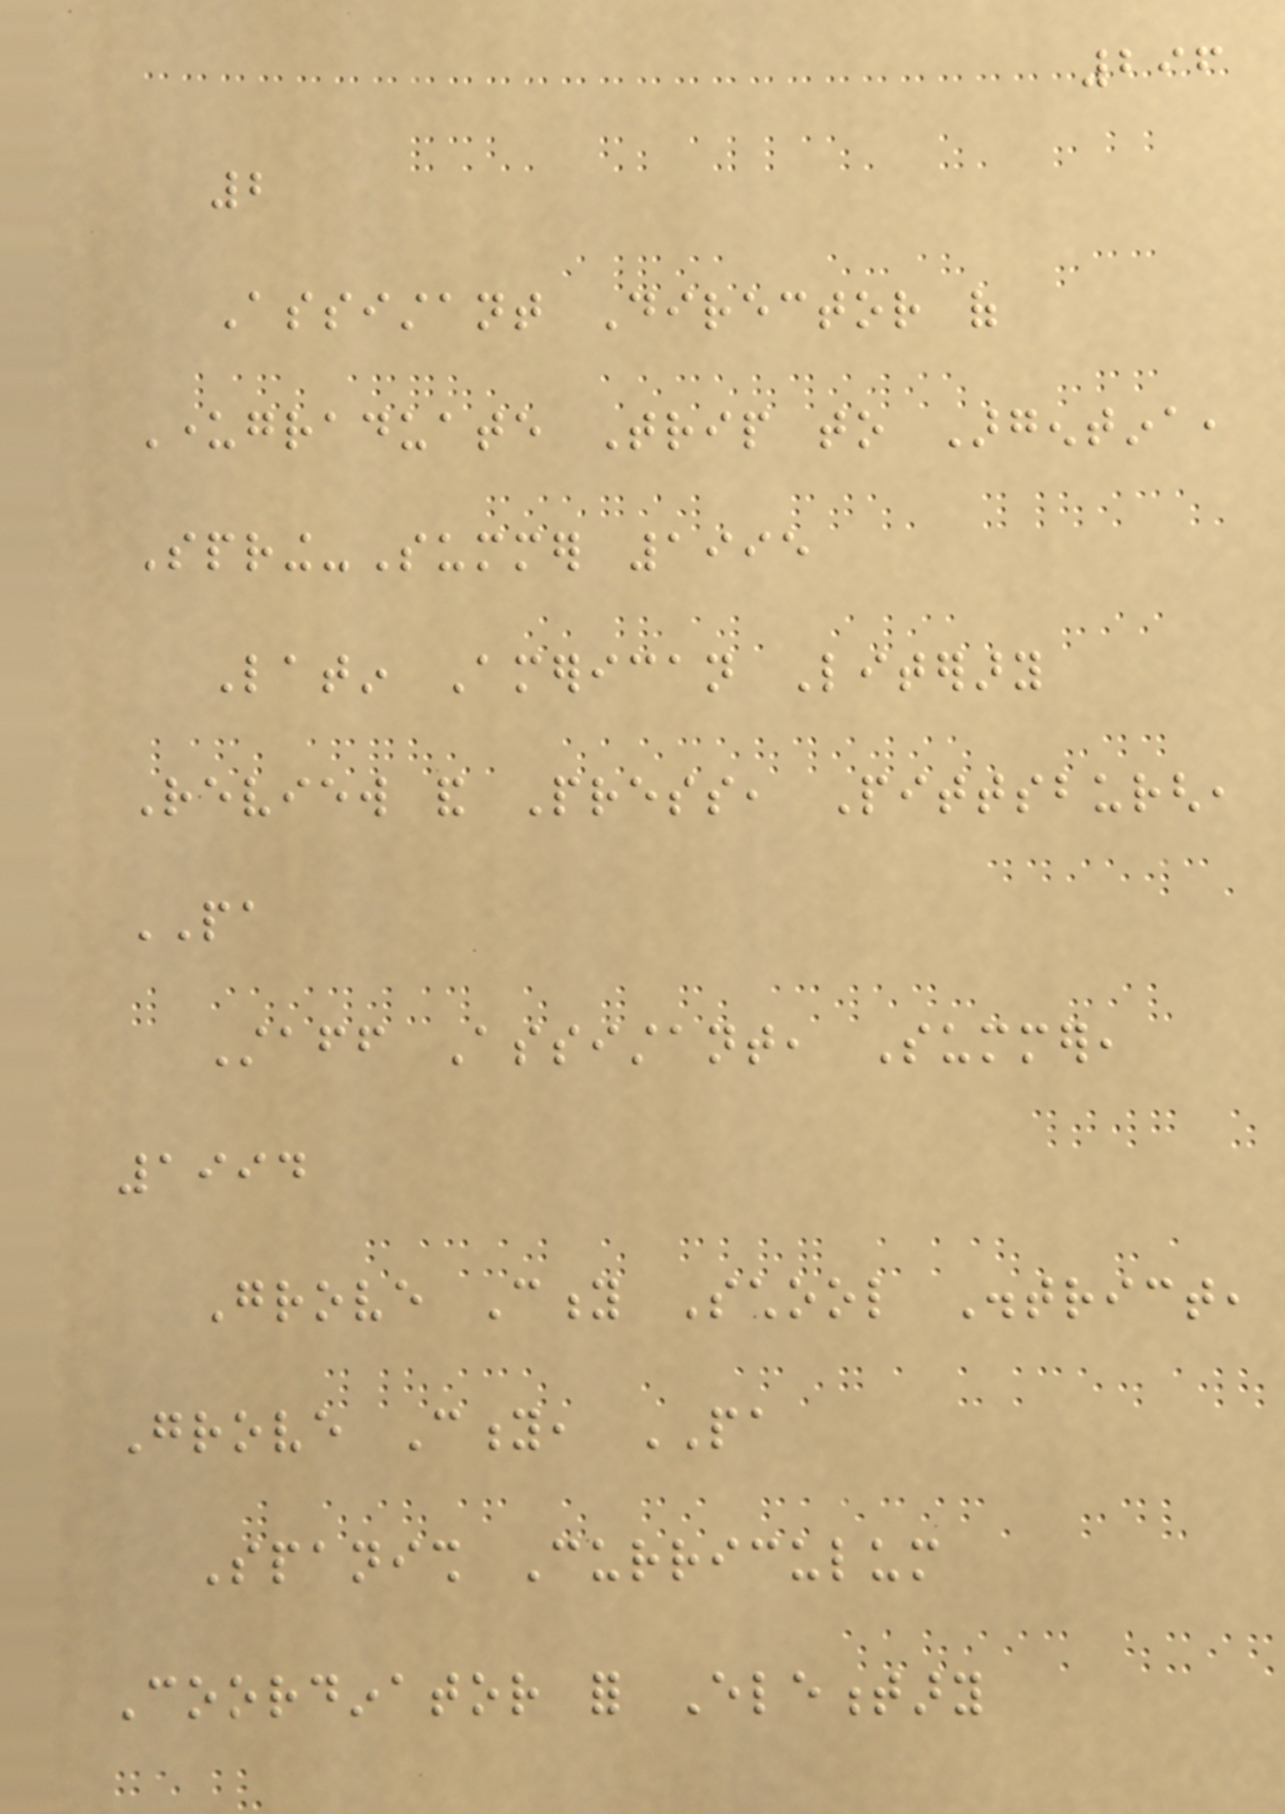296
2
Assistant Director of
Undergraduate Trip to Argentina,
Spring-Summer 1995
Latin American Literary
Review and Press, Pittsburgh,
PA
Staff Assistant, Summer,
1994
Grove City School District,
Grove City, PA
Spanish Curriculum
Coordinator for Elementary
